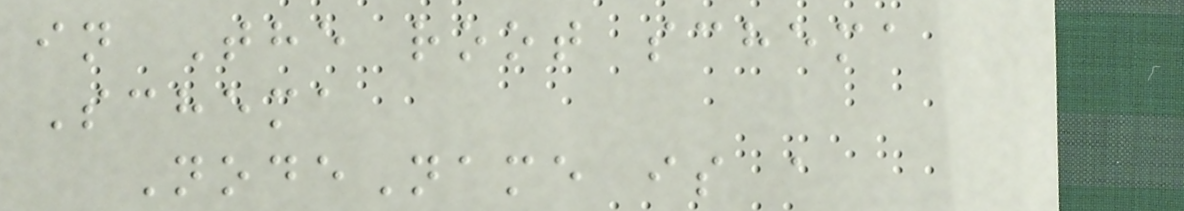in The root schema
Schema
NodeName is a
